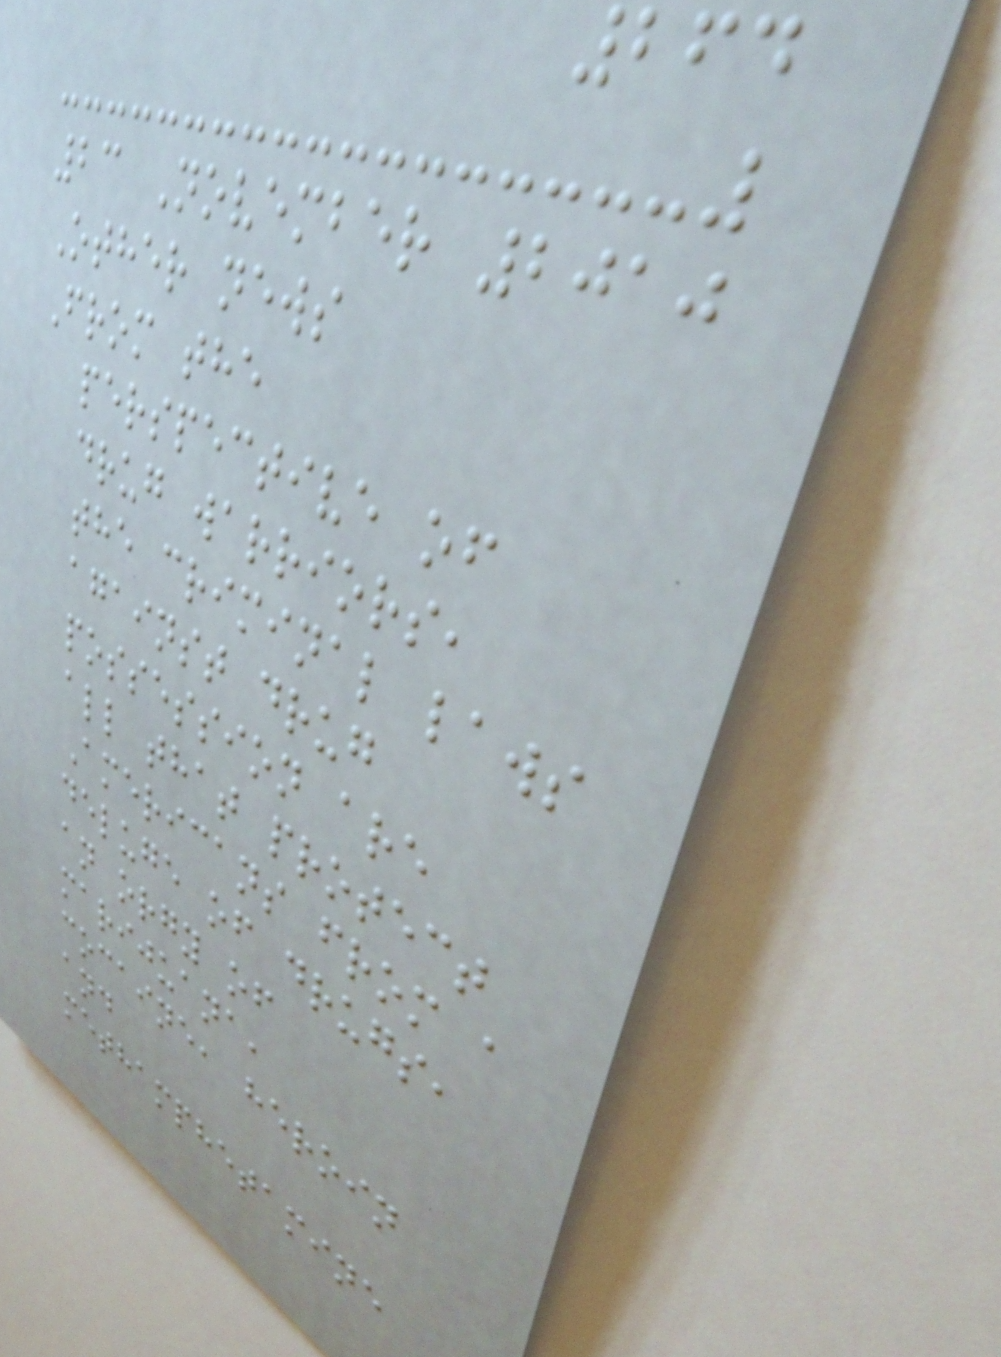264
23 November 2010
Other news
From the
perspective of
drug warriors,
the criminal laws
against drug
possession are
all that protect
Americans from a
deluge of drugs,
an orgy of
marijuana,
cocaine, heroin
and
methamphetamine
